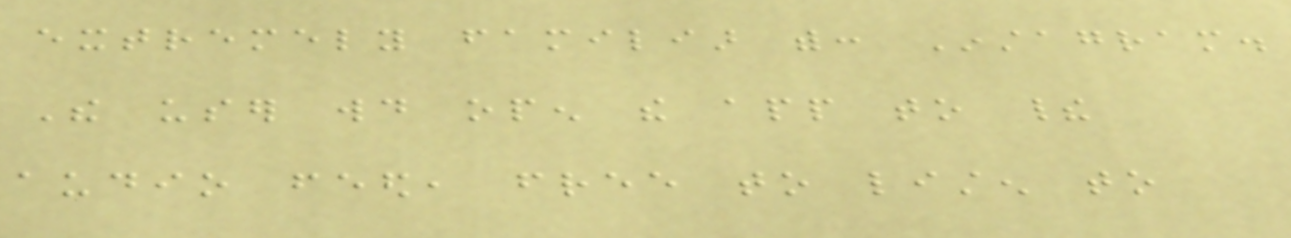extremely familiar with: Instagram.
The user would open the app to their
audio feed, free to listen to
